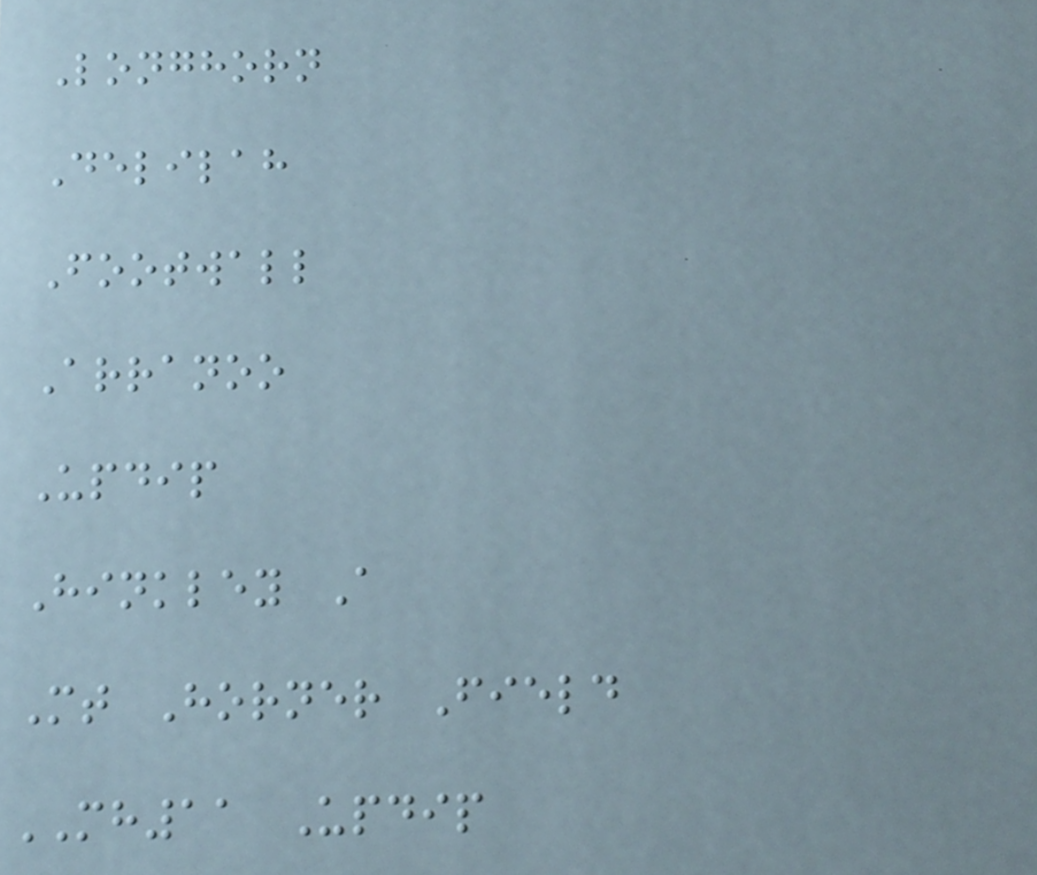Longhorn
Delilah
Footwall
Arranoo
Updip
Hinkley A
Mt Horner Field
MH11 Updip
